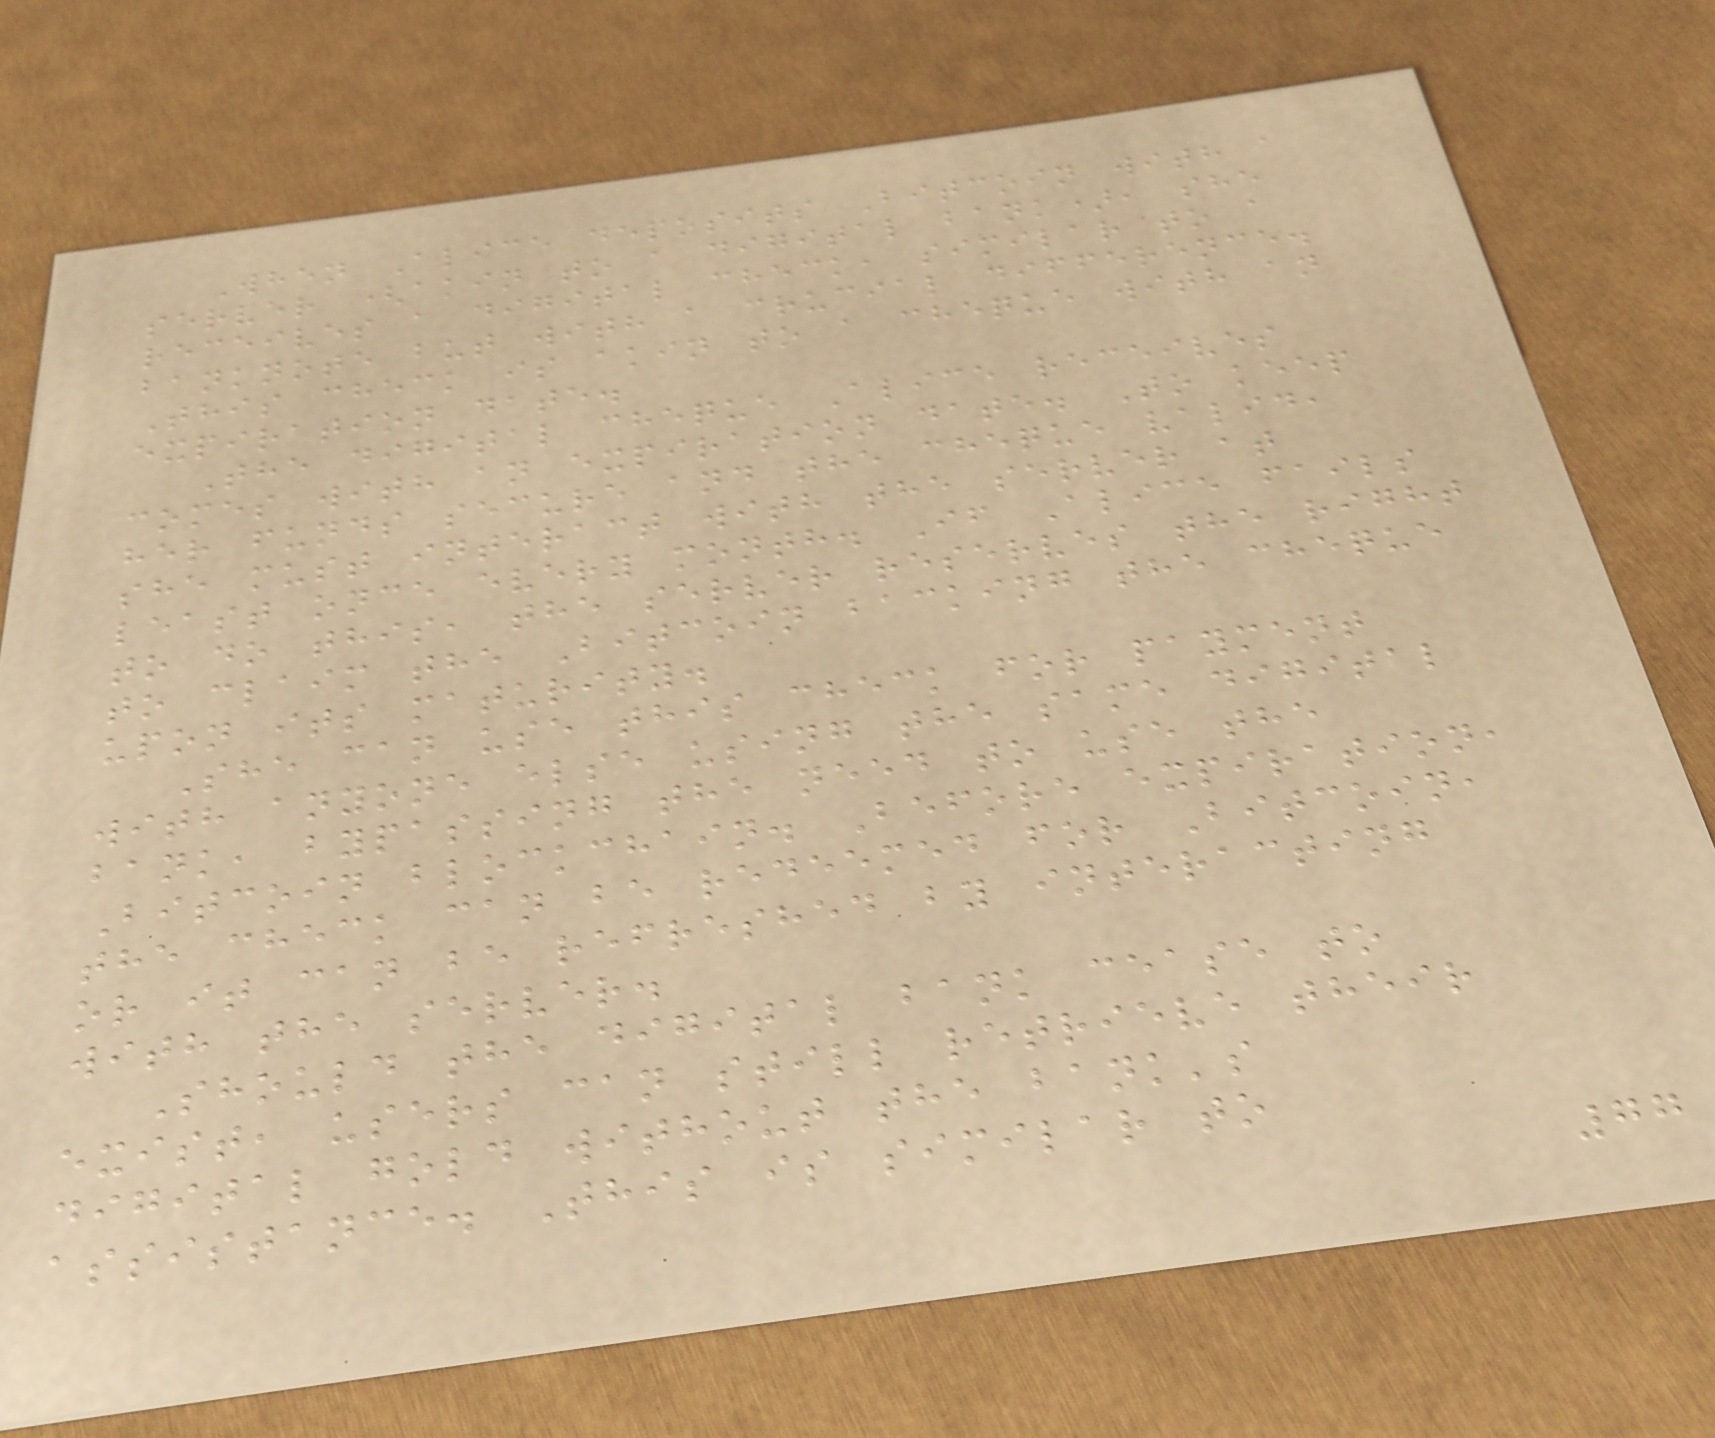When Alice deposits Bitcoin with a
server (akin to a digital bank), she
receives a digital check, similar to a
banknote but with a crucial difference.
This check is akin to a cheque with an
expiration date.
The digital cheque Alice receives
comes with an expiration date. To keep
her funds secure and the cheque valid,
she must interact with the server at
least once every month. If Alice fails
to do this, the server reserves the right
to claim the Bitcoin backing the cheque
upon its maturity.
She can use this check for payment
with anyone else using the same digital
bank, bypassing the need to use the
Bitcoin blockchain. Before expiration,
the check can be redeemed for Bitcoin,
or it can be refreshed by interacting
with the server.
Should the digital bank cease to
exist, users can still retrieve their
digital gold without the bank's
assistance. This is similar to
77
